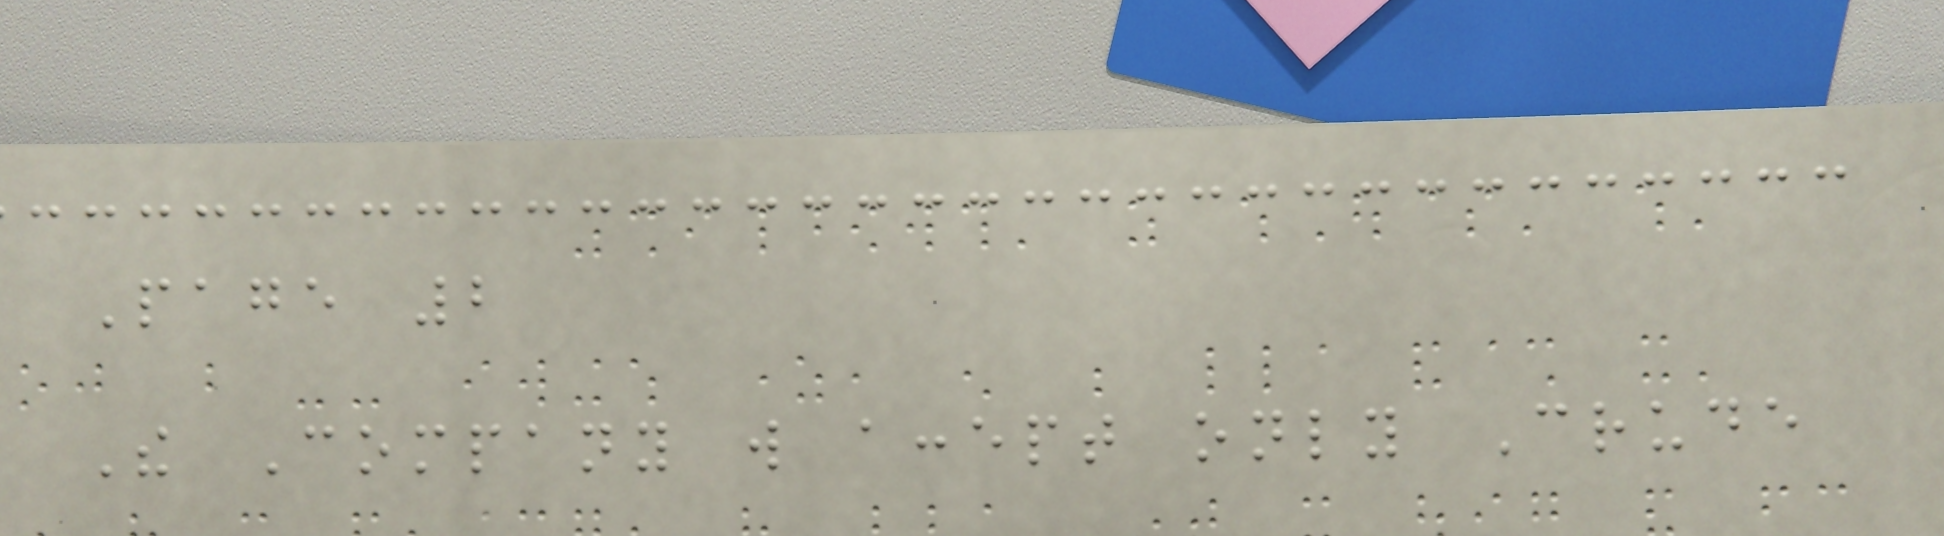Page 2
The Company will accept only Crude
